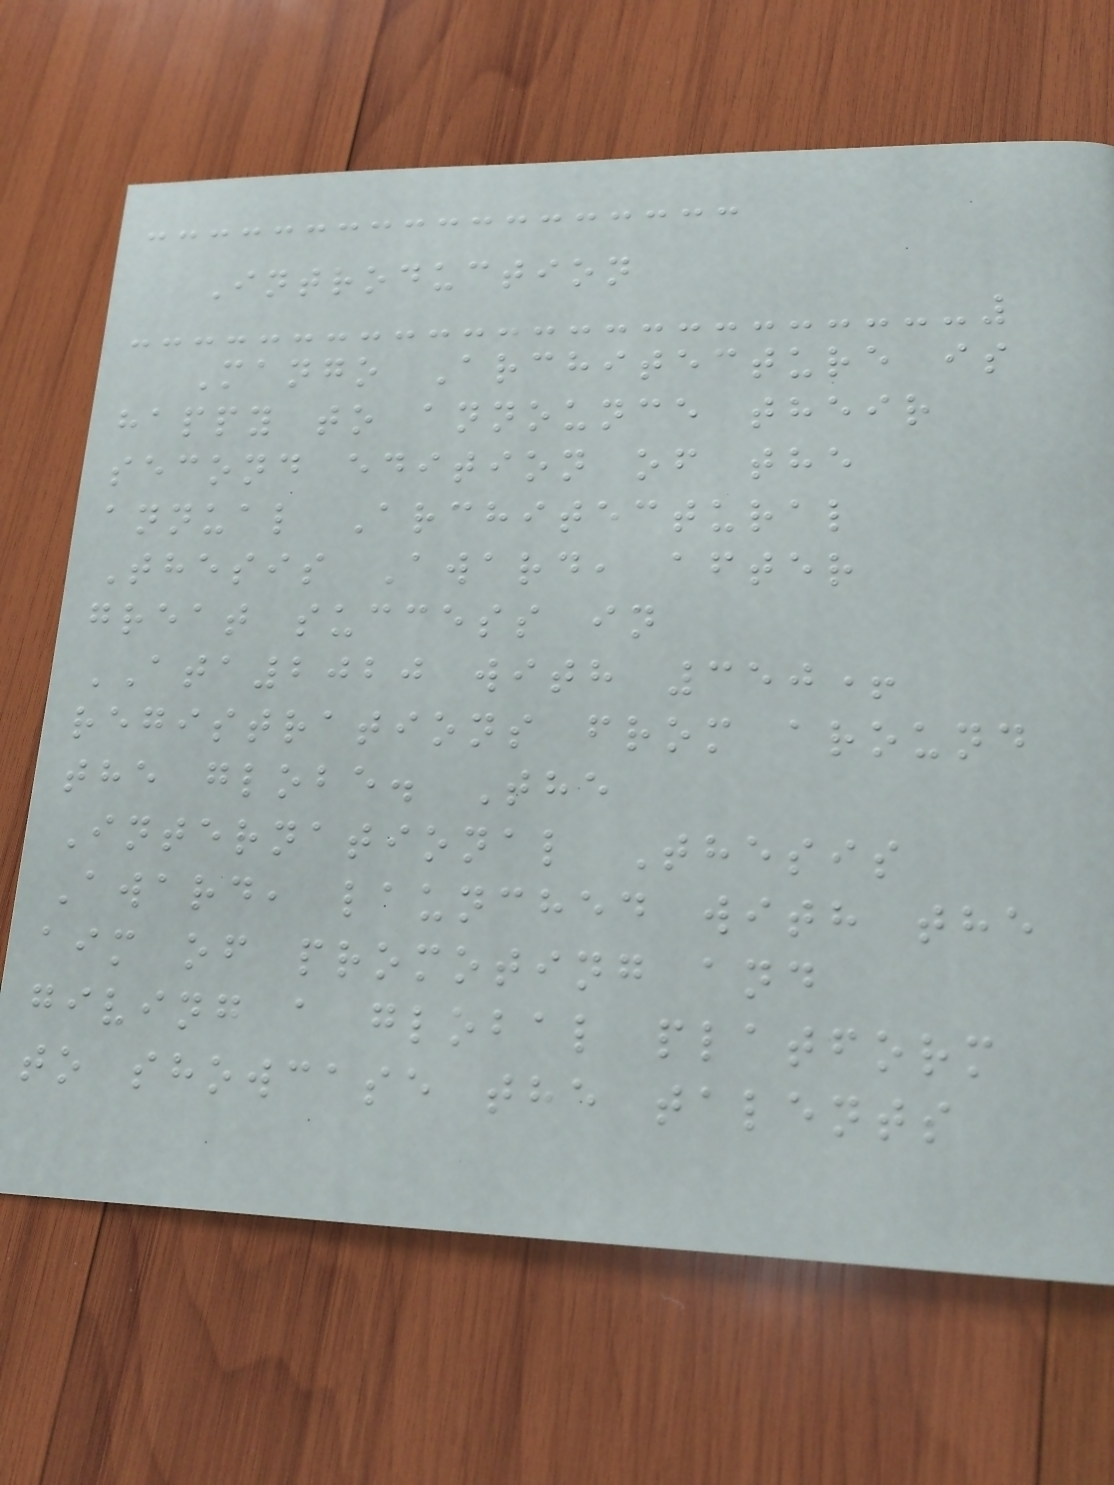Introduction
Mango Architecture is
happy to announce their
second edition of the
annual Architectural
Thesis Award, after
great success in
ATA2020 with 350+
registrations from around
the globe. The
International Thesis
Award, launched with the
aim of promoting and
giving a global platform
to showcase the talents
